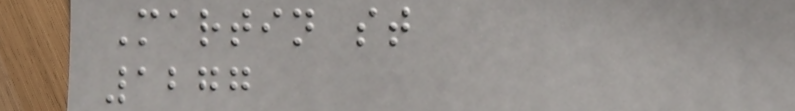Martin st
1277
